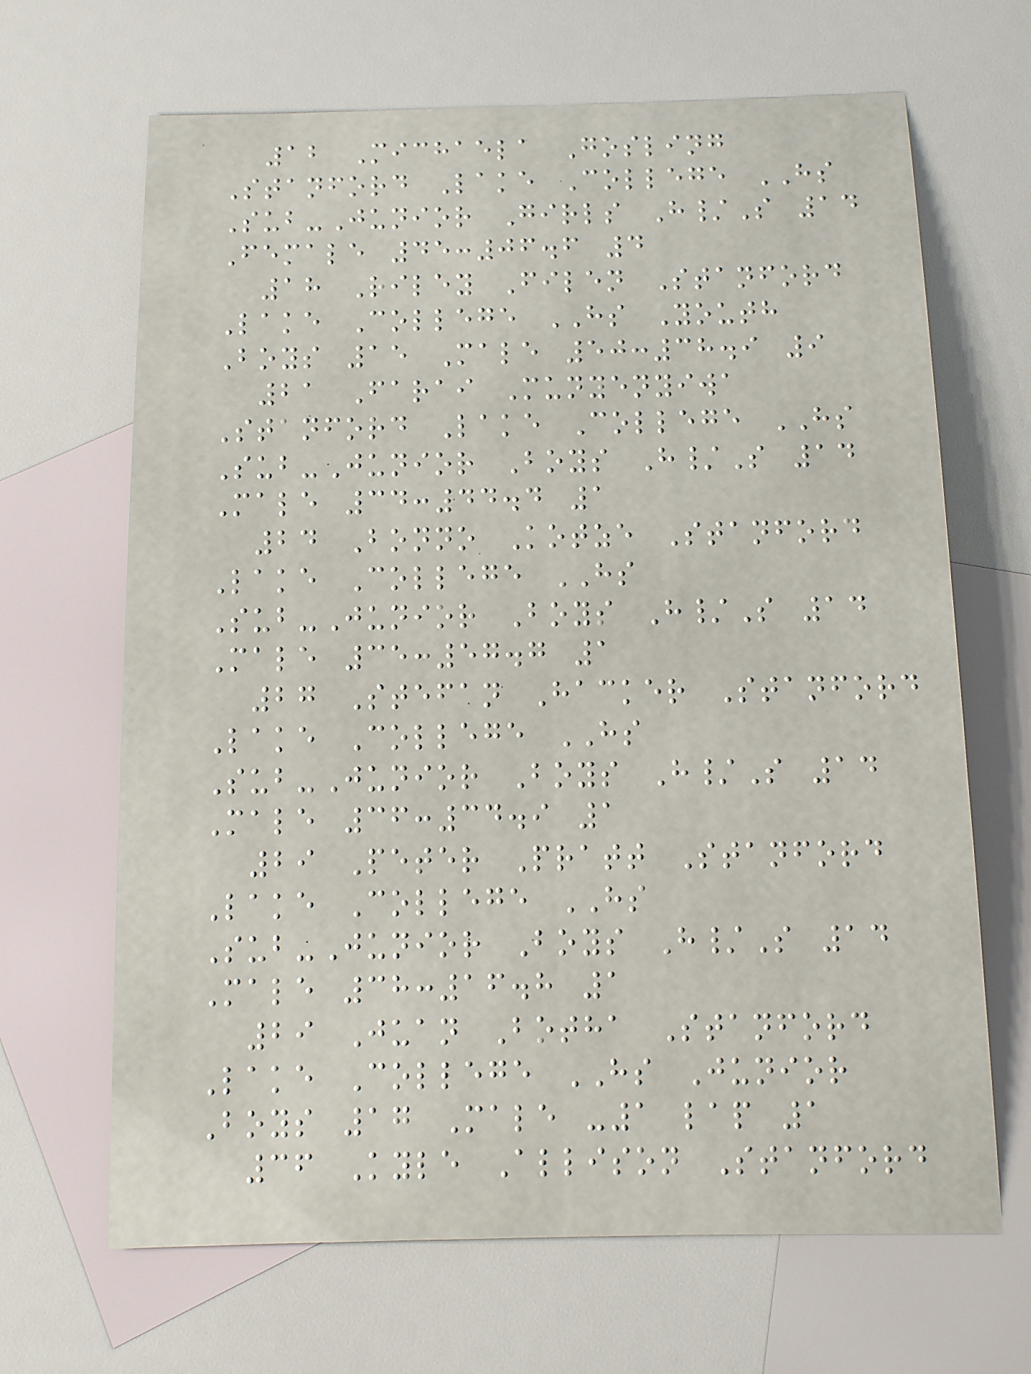12 Michaela Gosling
Stanford Lake College HS
Sub-Junior Girls H/S 14
Female 45:06.6 4
18 Riley Filen Stanford
Lake College HS Youth
Boys 15 Male 50:38.9 9
21 Farai Munyenyiwa
Stanford Lake College HS
Sub-Junior Boys H/S 14
Male 34:44.4 1
24 Bonno Kotze Stanford
Lake College HS
Sub-Junior Boys H/S 14
Male 35:57.7 1
27 Stefan Hacker Stanford
Lake College HS
Sub-Junior Boys H/S 14
Male 36:34.9 1
29 Peter Pratt Stanford
Lake College HS
Sub-Junior Boys H/S 14
Male 38:16.8 1
29 Juan Botha Stanford
Lake College HS Junior
Boys 17 Male -1 lap 1
36 Kyle Allison Stanford
